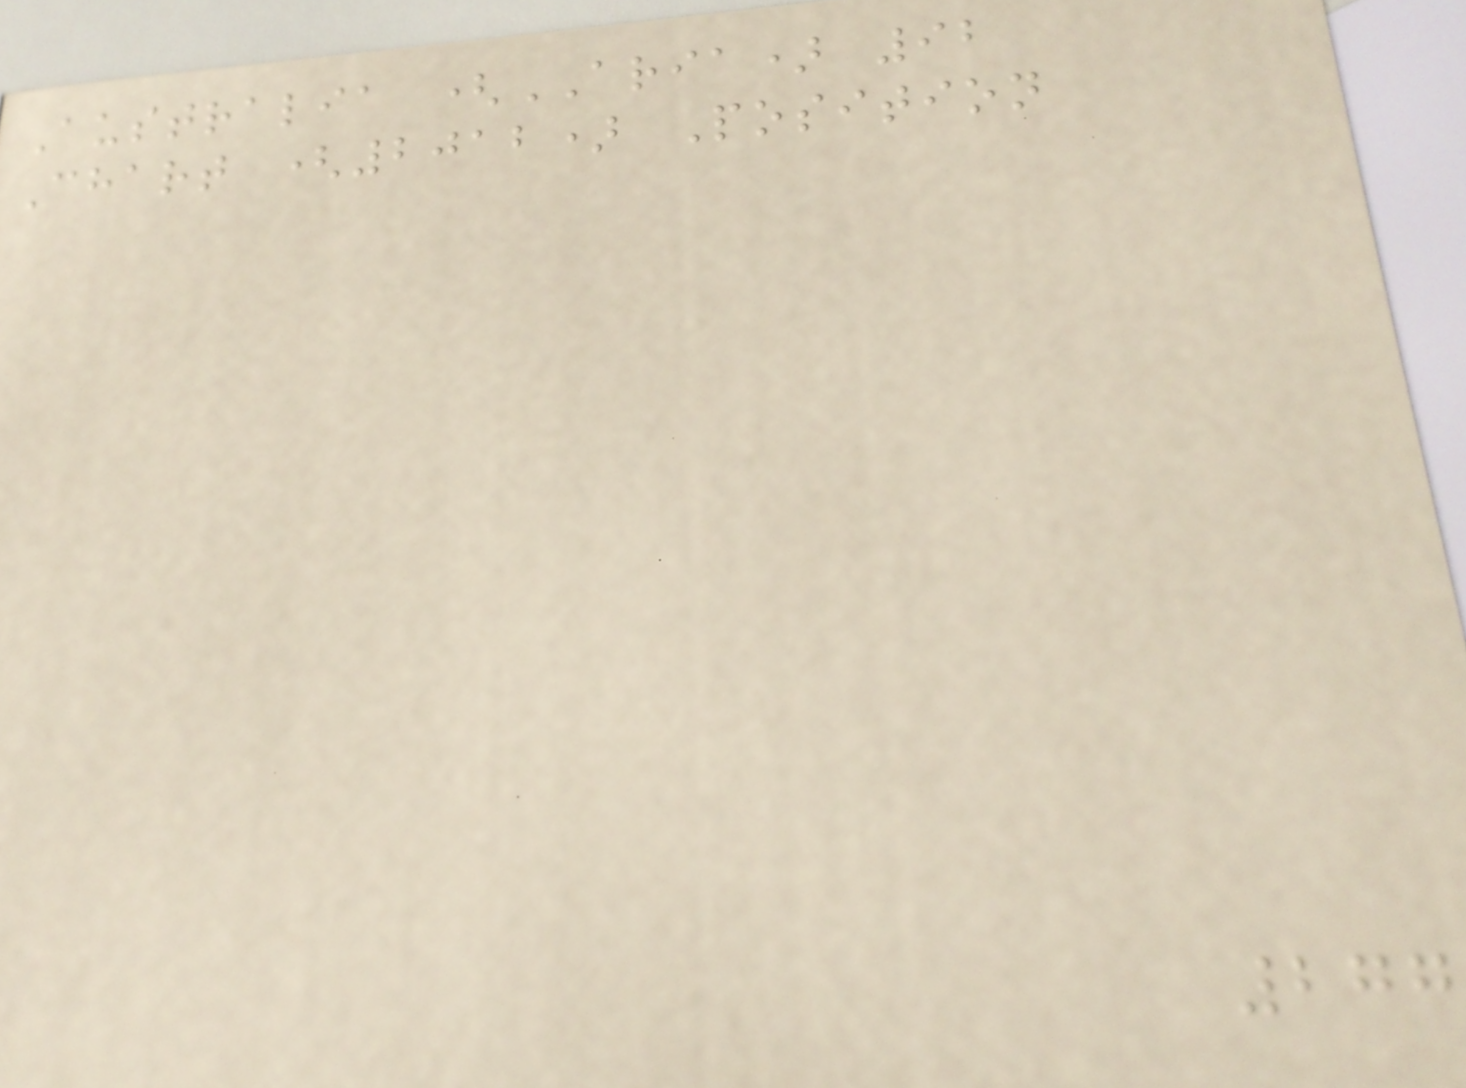Australia (ARIA) 92
Chart (2012) Position
277
